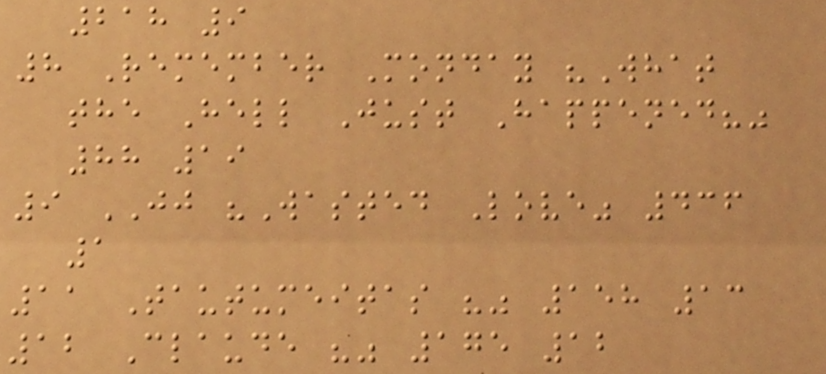218 9
8 Remember Monday "What
the Hell Just Happened?"
88 19
9 JJ "Wasted Love" 436
1
11 Tautumeitas "" 158 13
12 Claude "" 175 12
